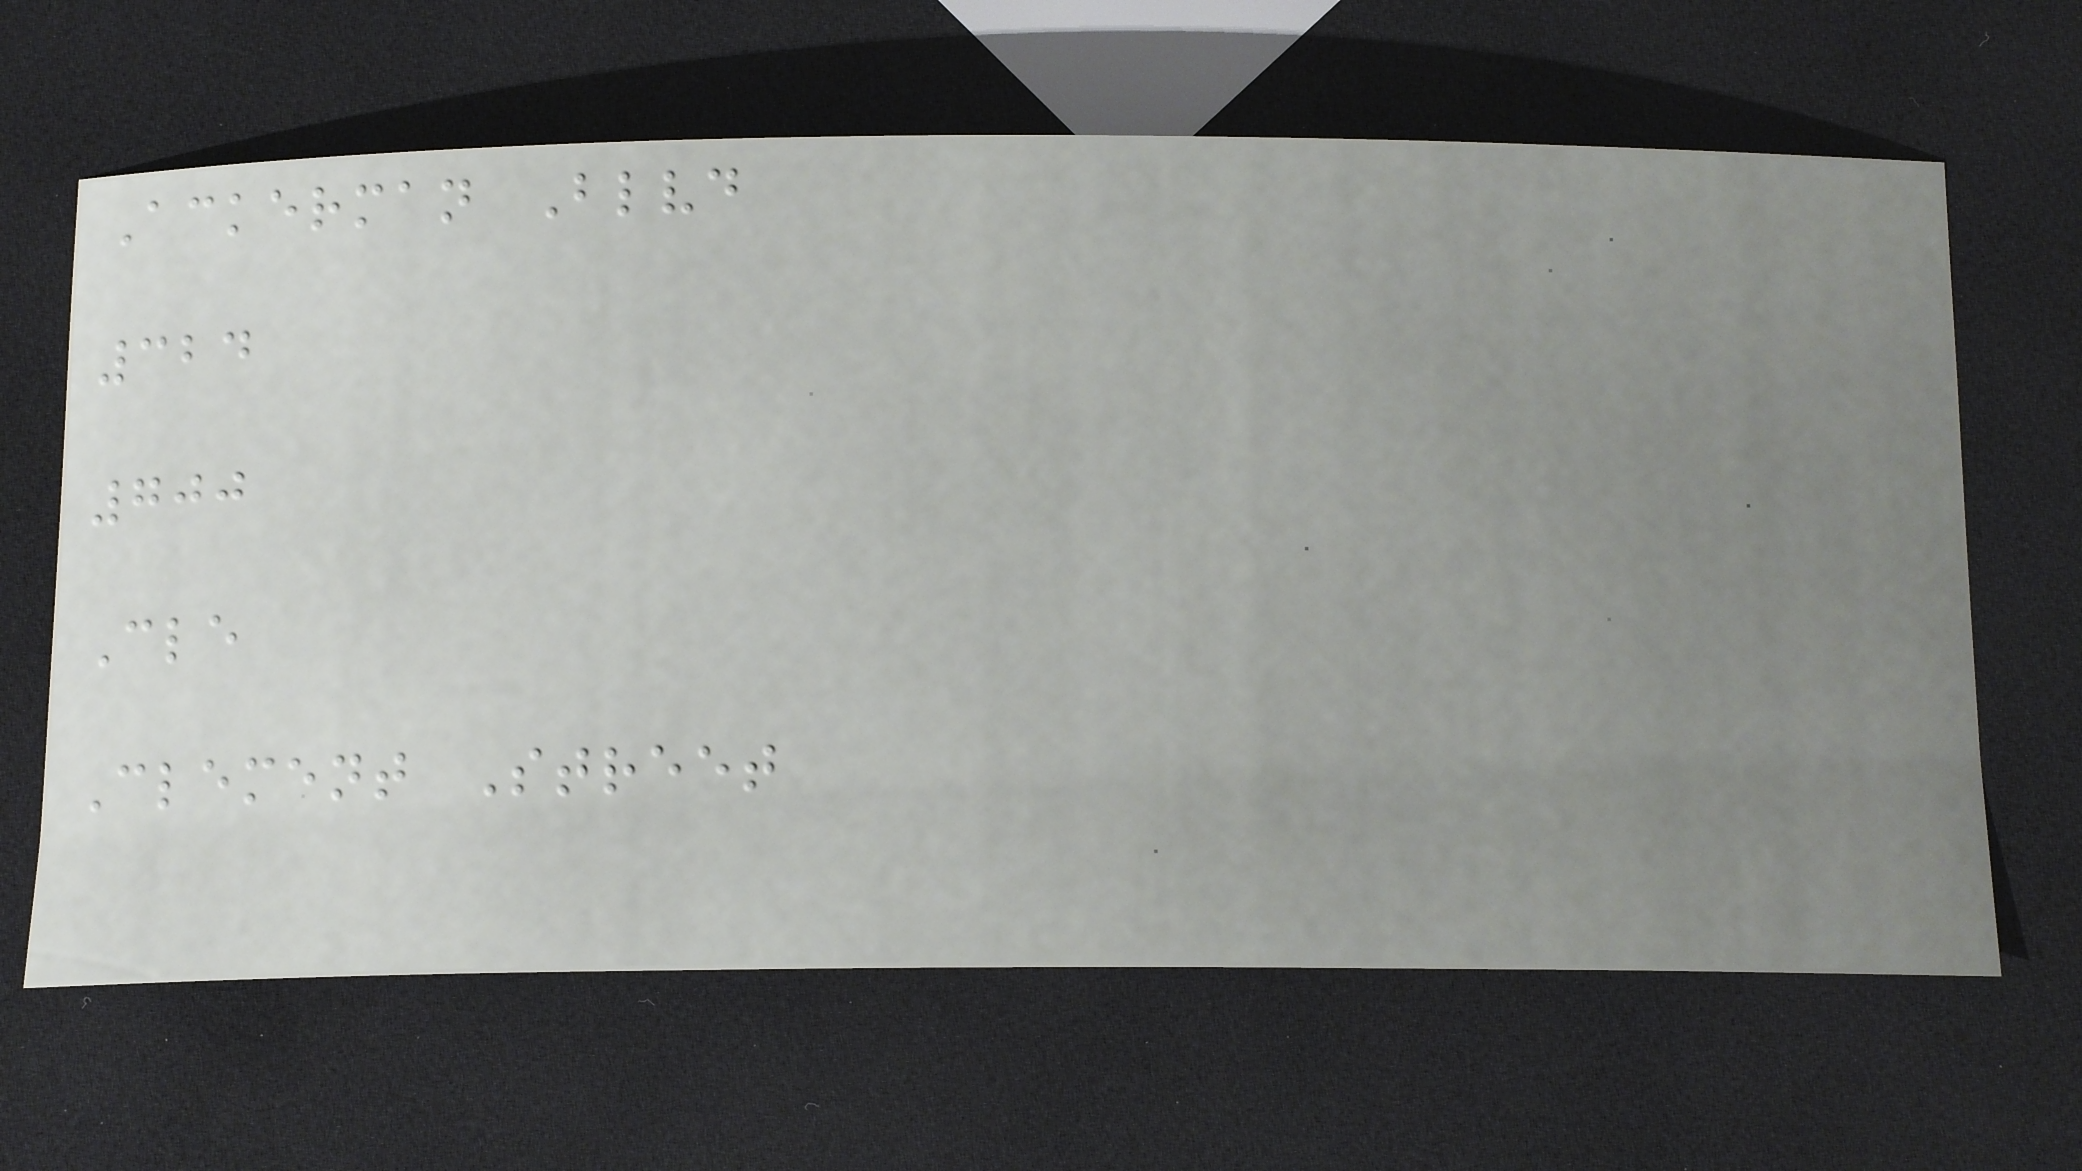Ackerman Blvd
324
700
Cle
Clement Street
